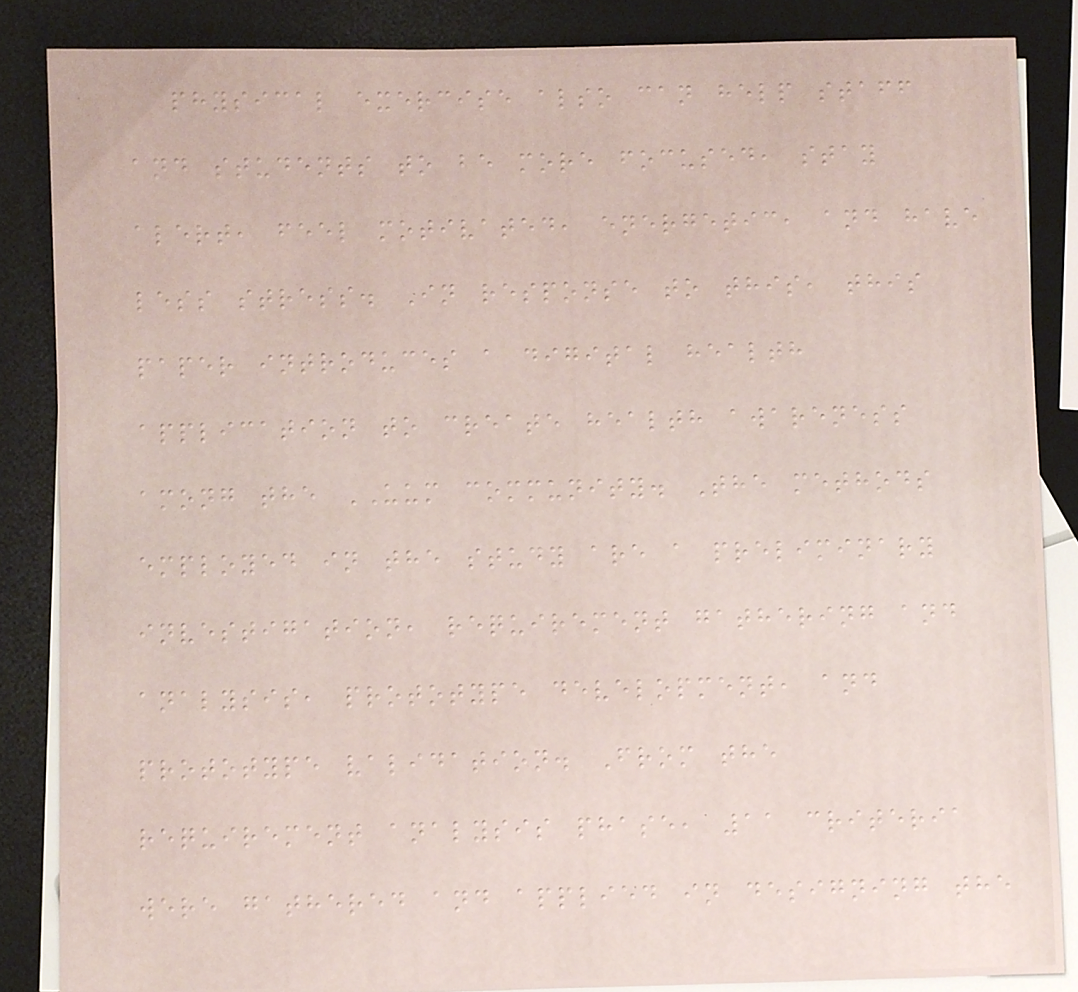physical exercise also can help staff
and students to be more focused, stay
alert, feel motivated, energetic, and have
less stress. In response to this, this
paper introduces a digital health
application to create health awareness
among the UUM community. The methods
employed in the study are a preliminary
investigation, requirement gathering and
analysis, prototype development, and
prototype validation. From the
requirement analysis phase, 11 criteria
were gathered and applied in designing the
